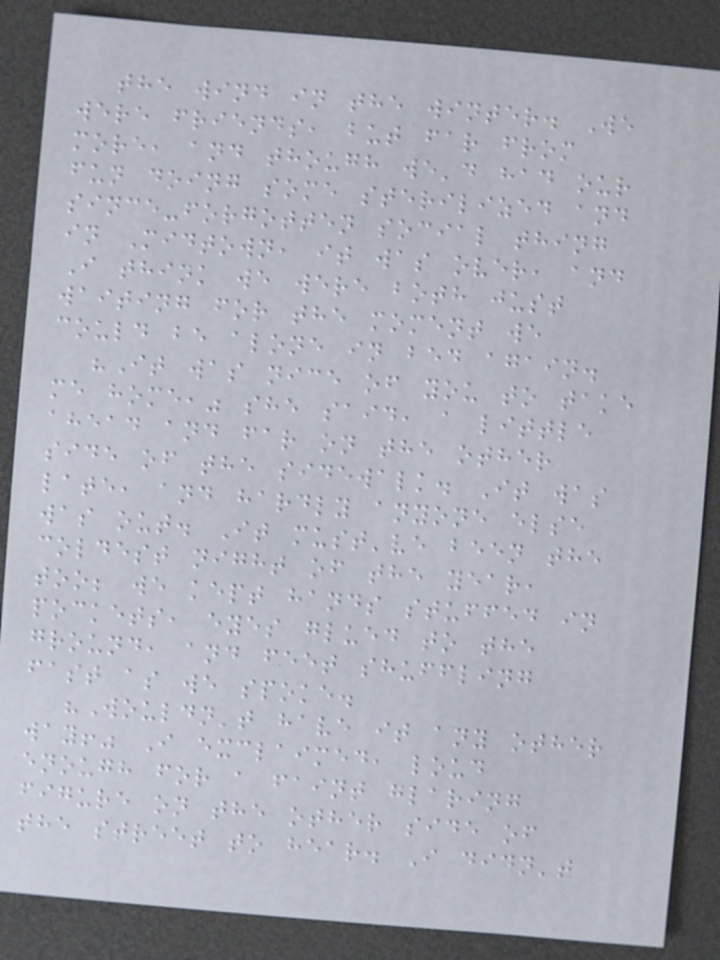the wind in the winter. We
were friends, but far from
more, and though we'd had our
fun doing some sterilized and
since-forgotten social thing
in Midtown, it was over, and
I think we were both just
waiting for the moment we
could be alone in bed again.
"It was nice of you to take
me home," she said, a little
ahead and far on the other
side of the sidewalk. It was
late, and hardly anyone else
was out. It must've been the
coldest night of the year,
too; we kept hands stuffed in
pockets, eyes glued to the
ground, and feet shuffling
fast as we spoke.
"Wouldn't have it any other
way!" I exclaimed, loud
enough for a faint glaring
figure on the other side of
the street to hear. I didn't
